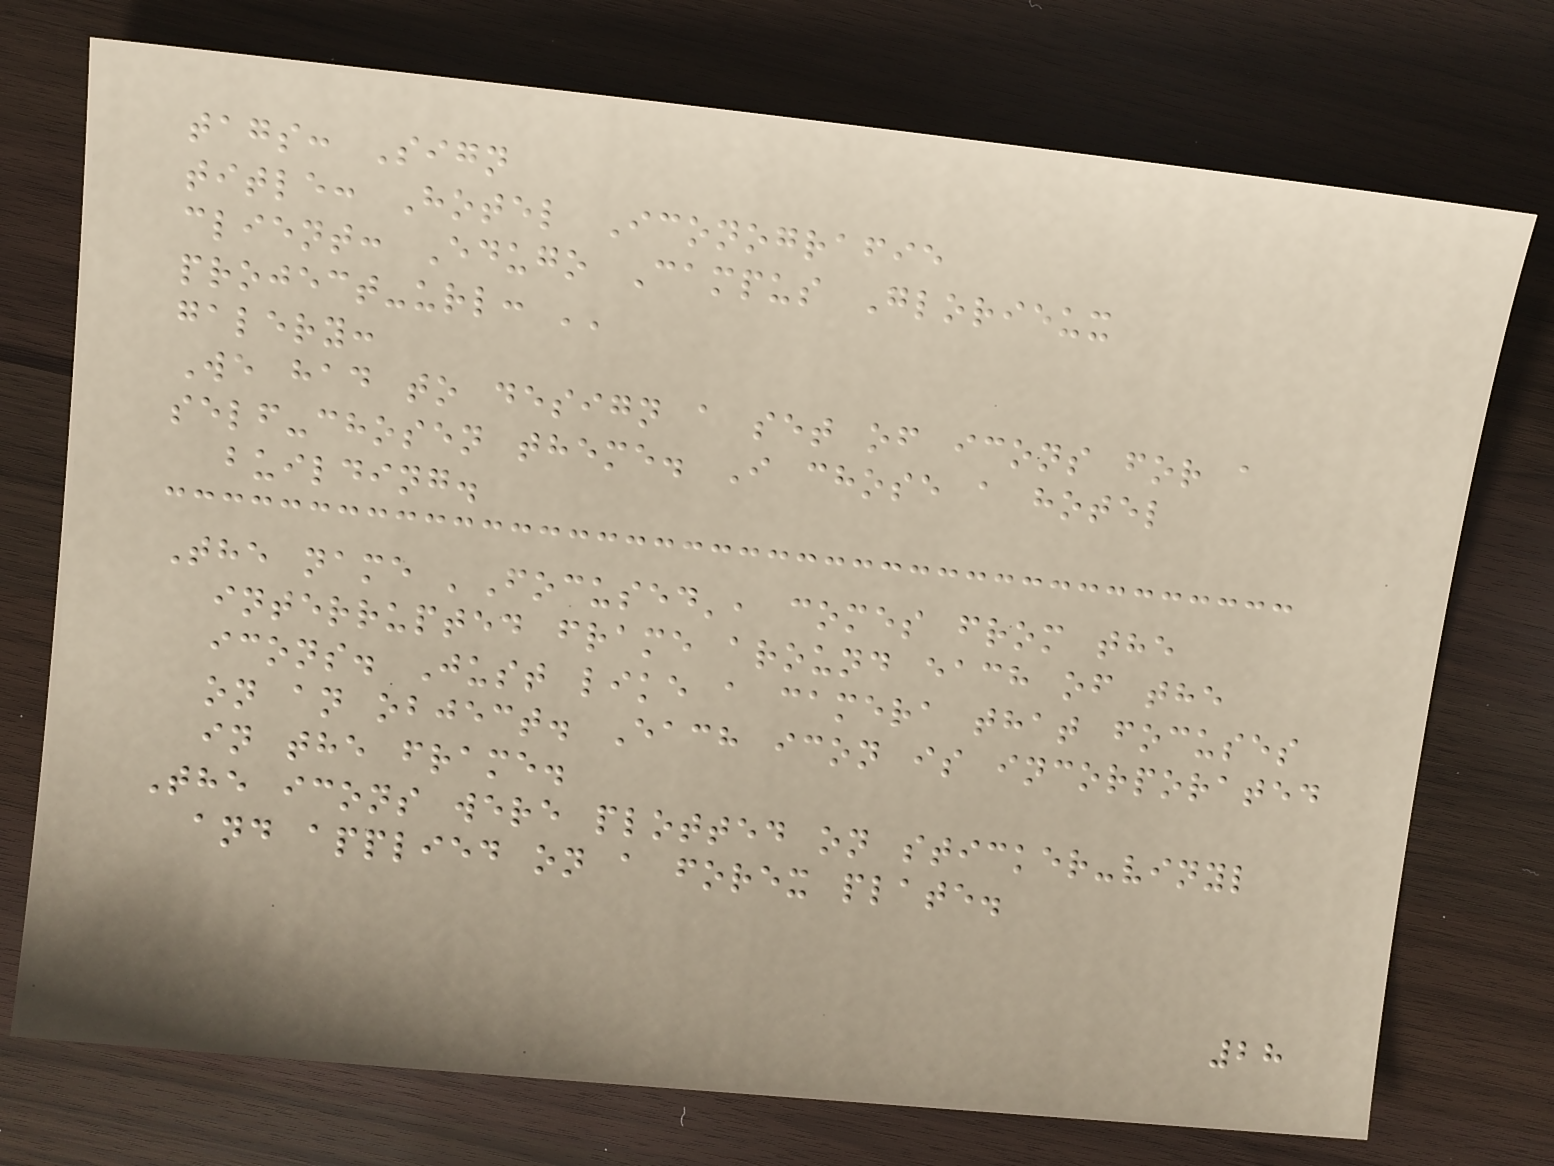tags: Sign
title: Hotel Iconografie
client: Edugo Campus Glorieux
project-url: ''
galery:
We had to design a set of icons for a
self-chosen theme. I chose a hotel
building.
The name 'Focused', comes from the
interrupted frame around each of the
icons. Just like a camera that focuses
on an object. Each icon is incorporated
in the frame.
The icons were plotted on sticker-vinyl
and applied on a forex plate.
28
